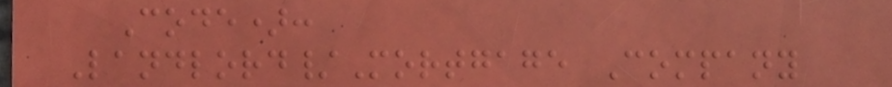Code):
Landlord/Mortgage Company
